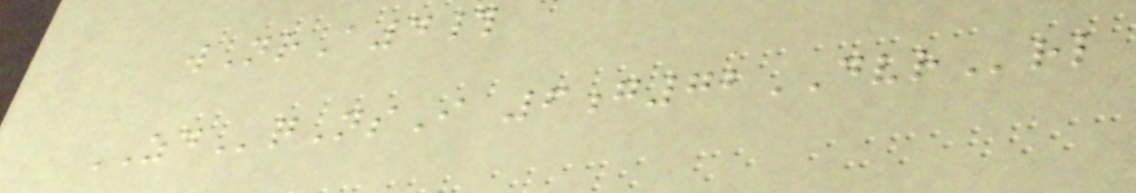wNrA4#
ZDqNsI 6g72DVRrl
